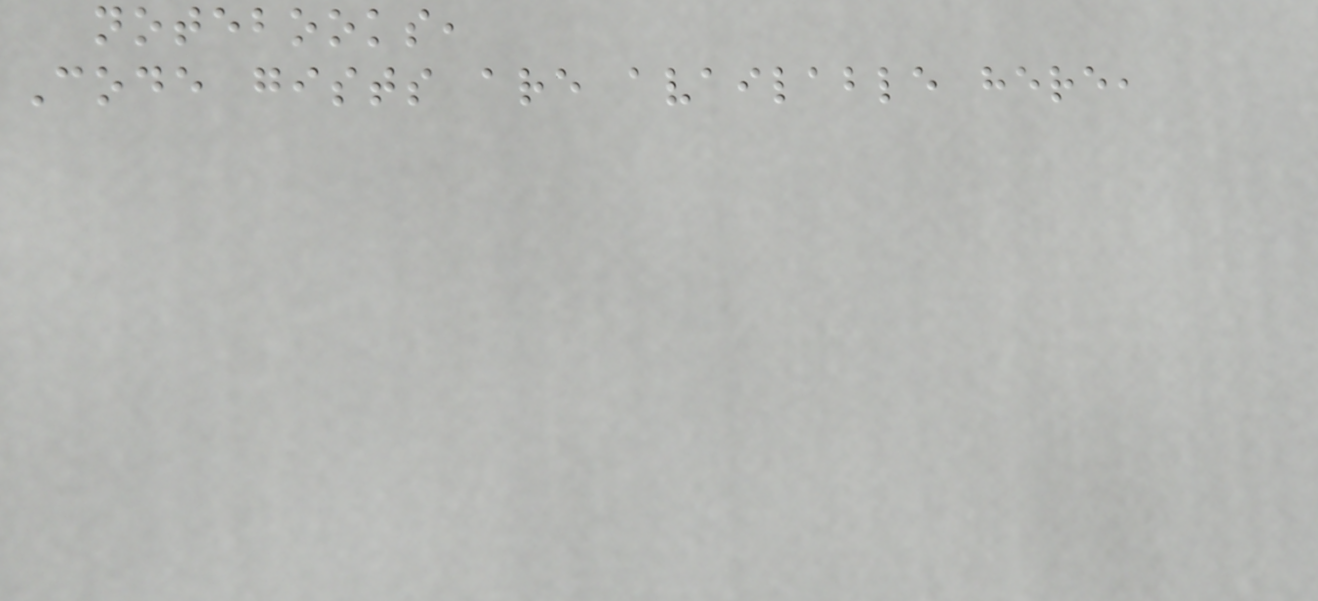notebooks,
Code gists are available here,
